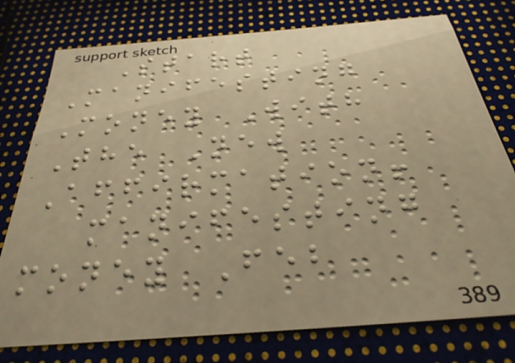Start
Manifesting
Money With
The New
Affirmation!
manifesting
money Feb
